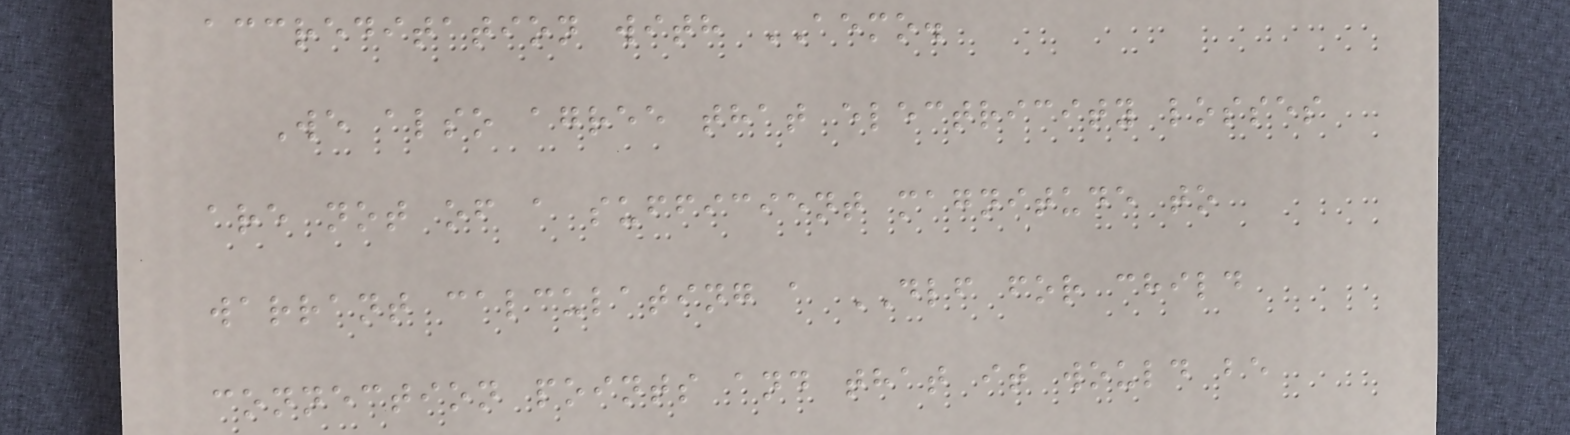accreditation with AEMO.
We also agree that electricity losses
are not of a sufficient magnitude to
warrant calculating a DLF for child
connection points and that it would be
